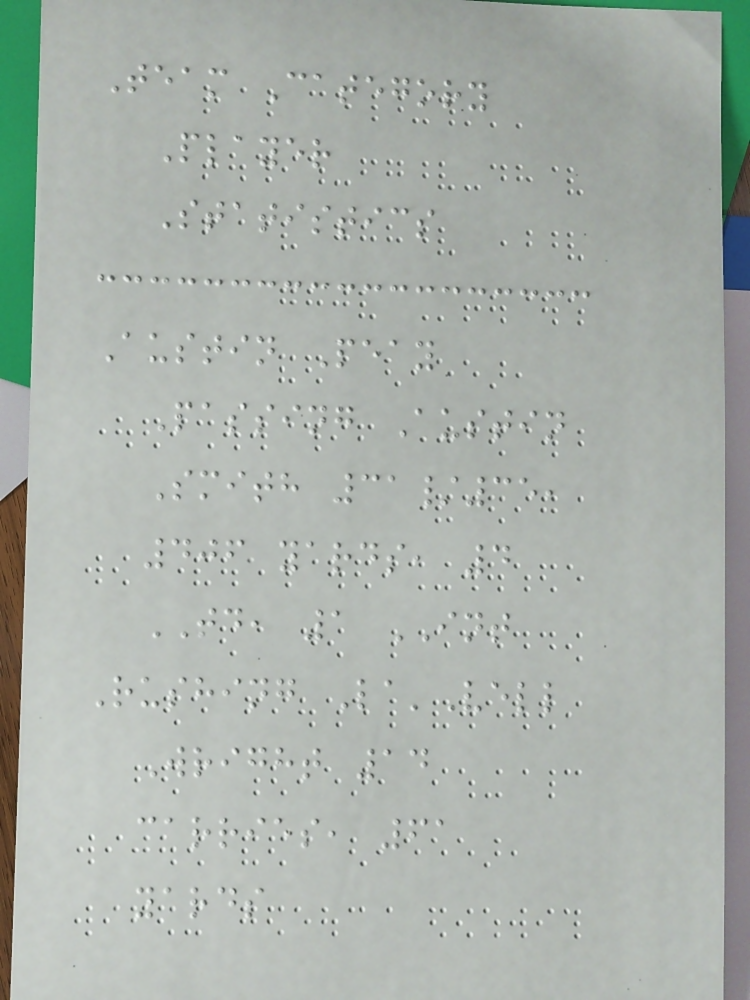Team Category
Player
Statistics
Austin Peay
Passing Austin
Smith 31/35,
406 yards, 4
TD, 1 INT
Rushing La'Vell
Wright 14
carries, 61
yards
